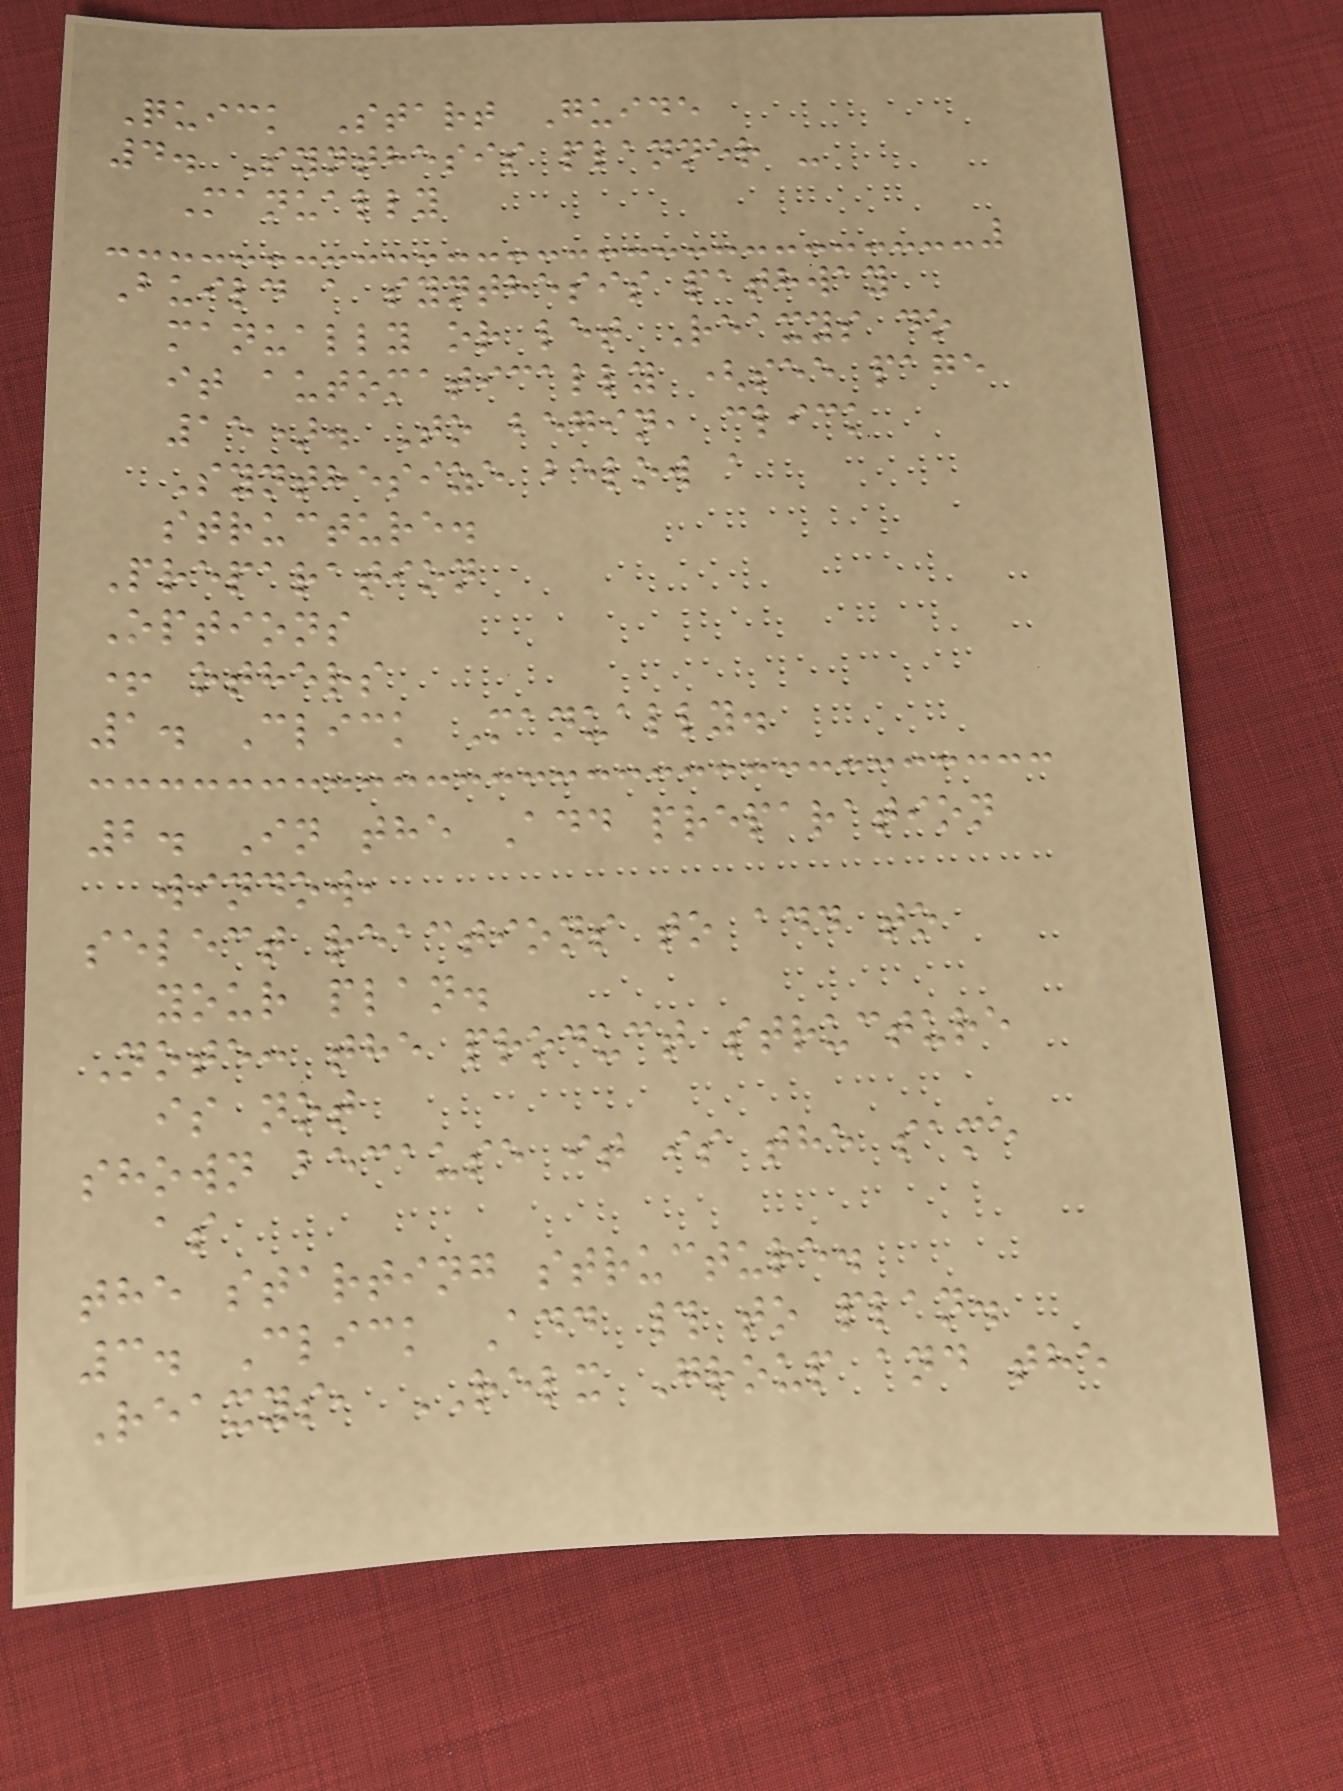Quick Start Guide
4. Synthesis planner -
Manually
Build a synthesis pathway
manually or let Reaxys do
it automatically (see page
15). To begin, click
Synthesize below a
structure.
Preparation
Options
+ others
1. Click Manually.
2. In the Add preparation
window,
select reactions to add to
your plan.
Note: the product structure
is not
shown because it is the same
as
the starting structure.
3. Click Add # to plan.
Reaxys, RELX Group and the
